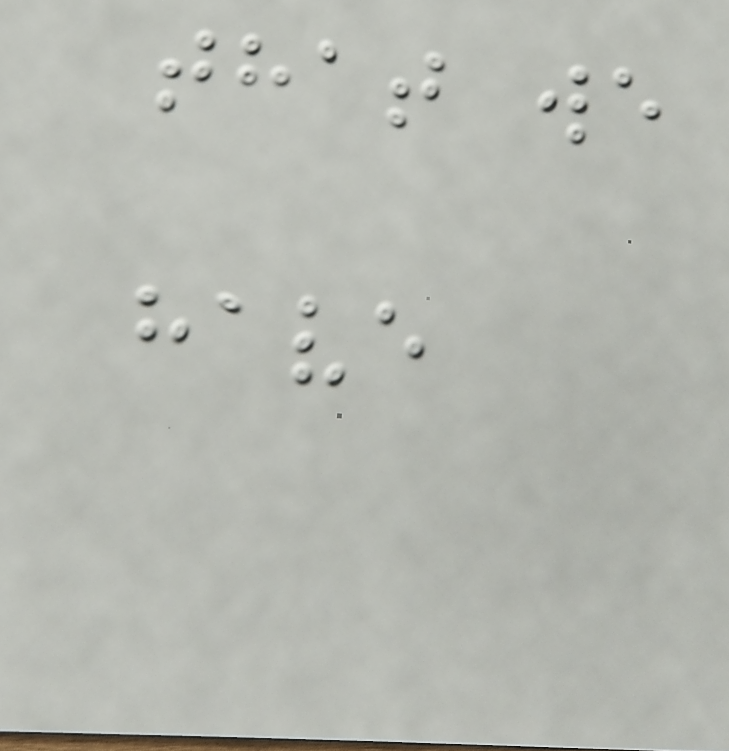that we
have
